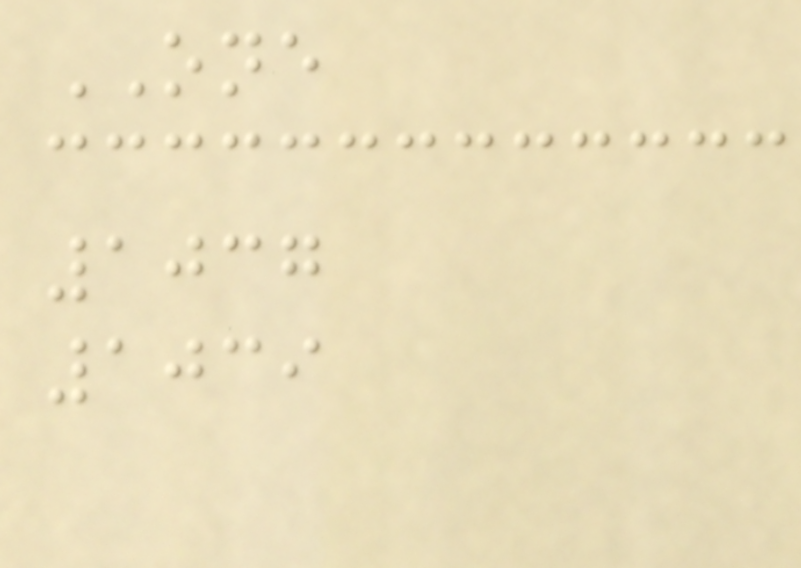ONE
1037
1039
